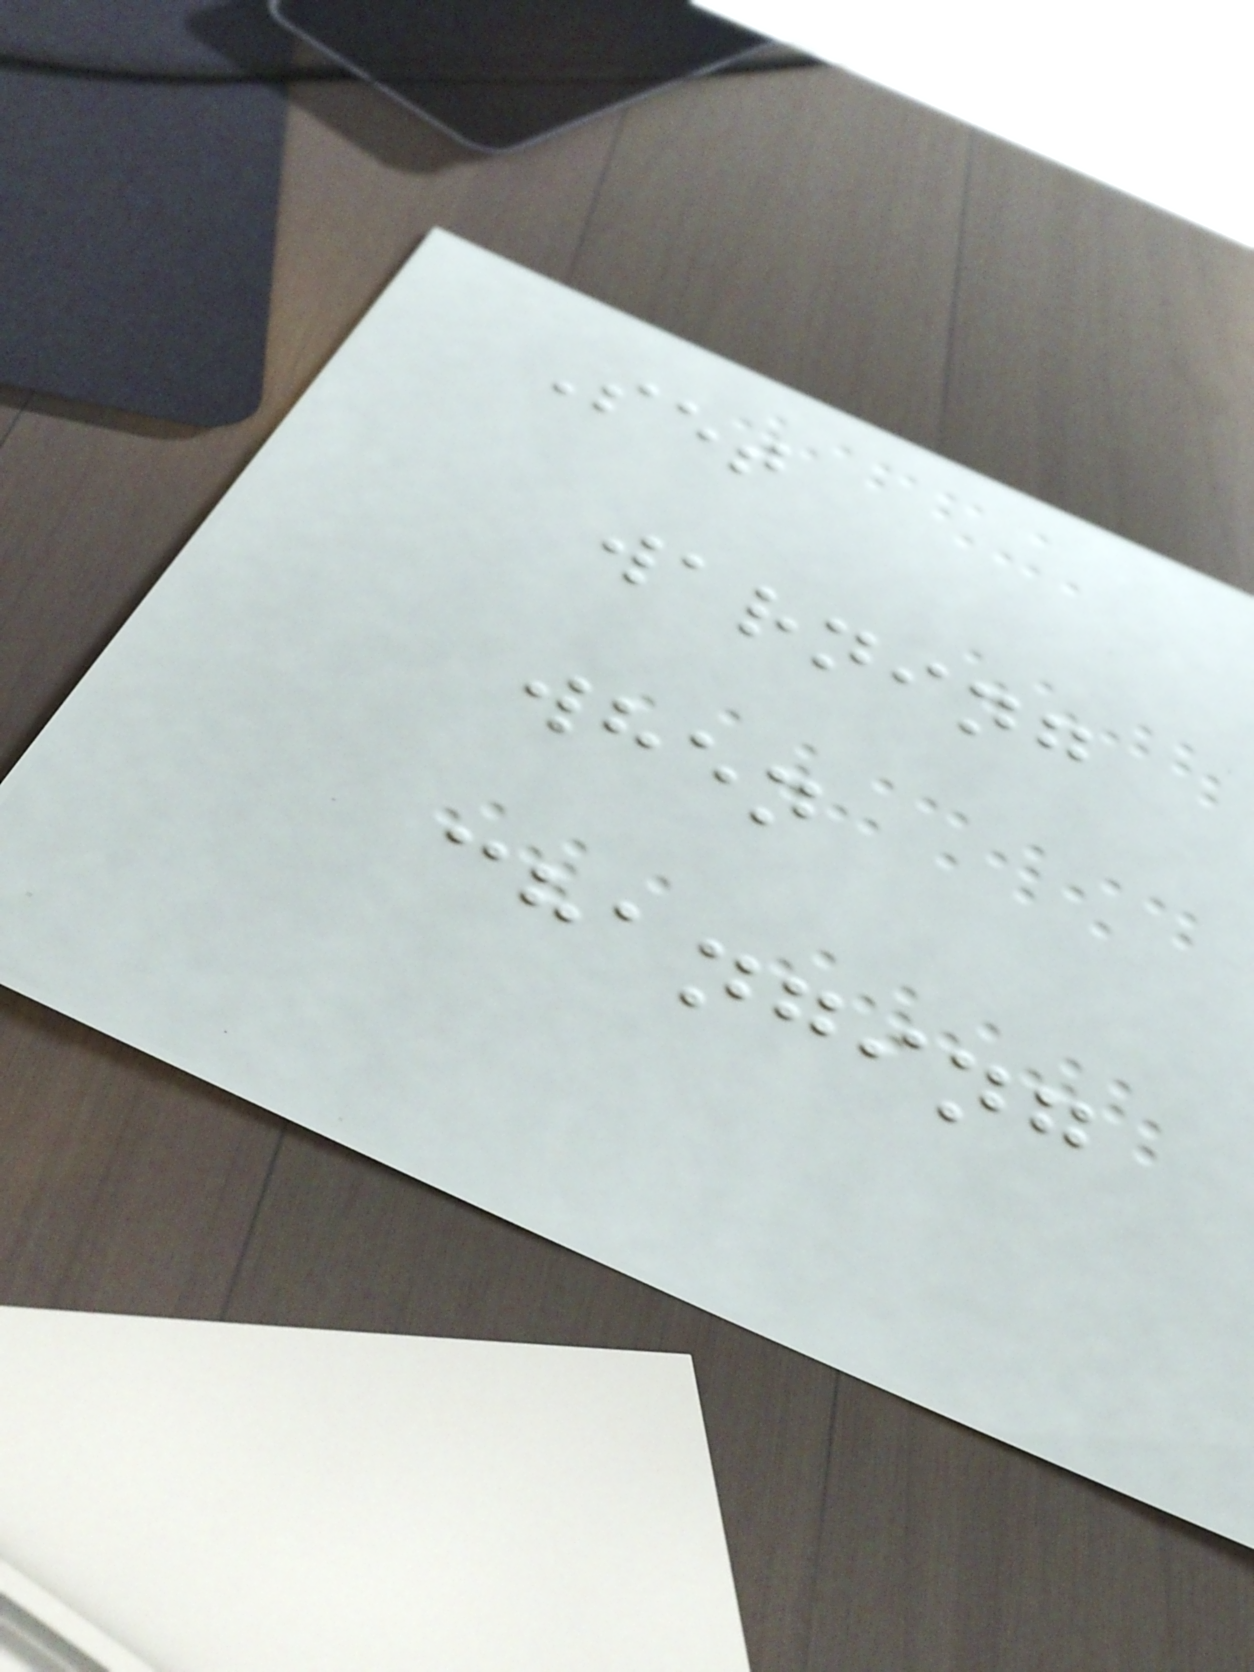Set
warning
when
changing
